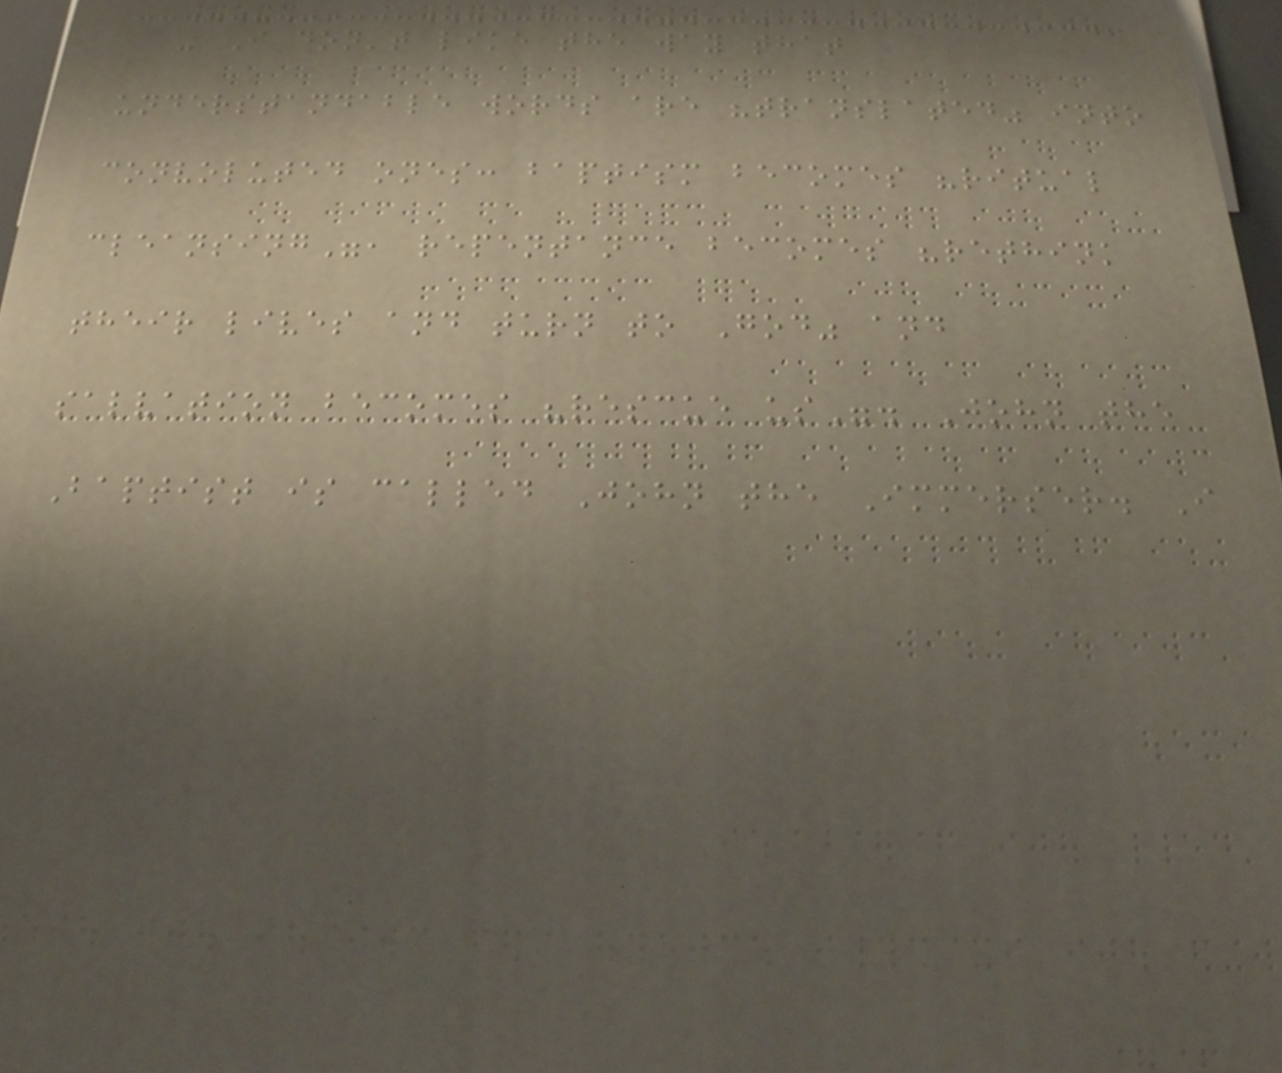- I don't like the way that
understandable words are "translated" into
convoluted ones: baptism becomes "ritual
cleansing", repentance becomes "rethink
their lives and turn to God" and
salvation becomes "rescue us". John the
Baptist is called John the Immerser. I
